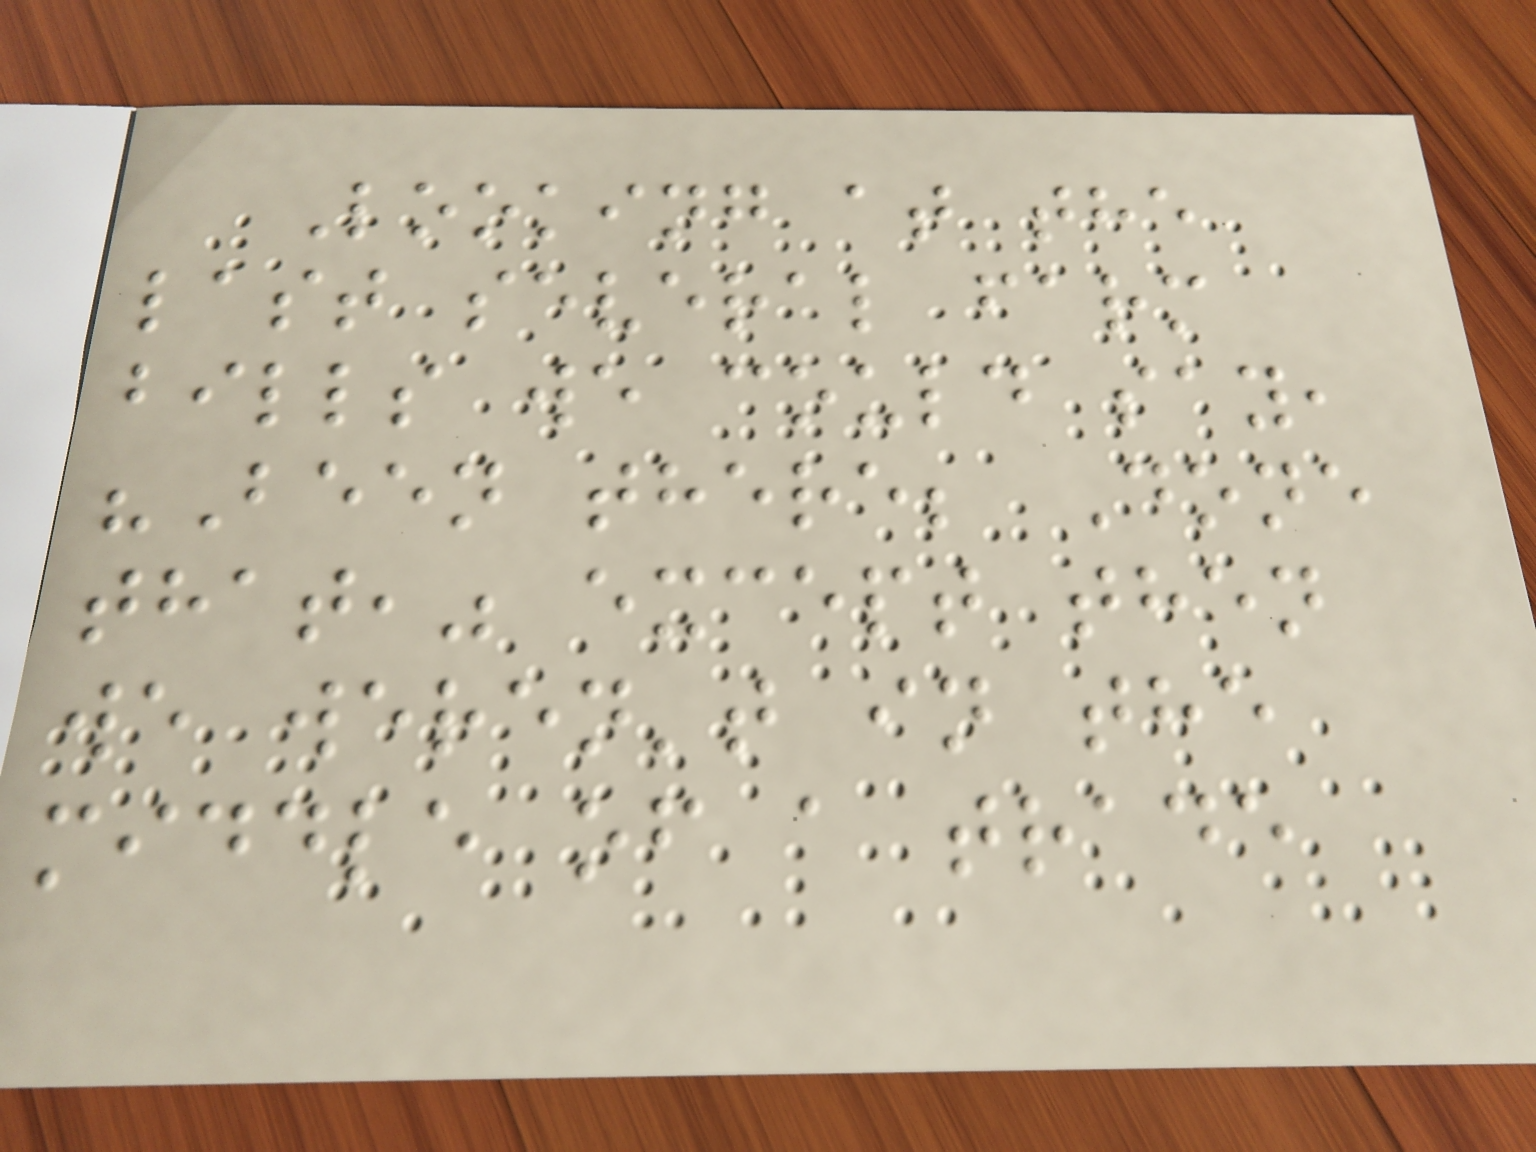Looking at the
last several farm
bills we could say,
"Been there; Done
that," except then
we weren't in the
middle of a trade
